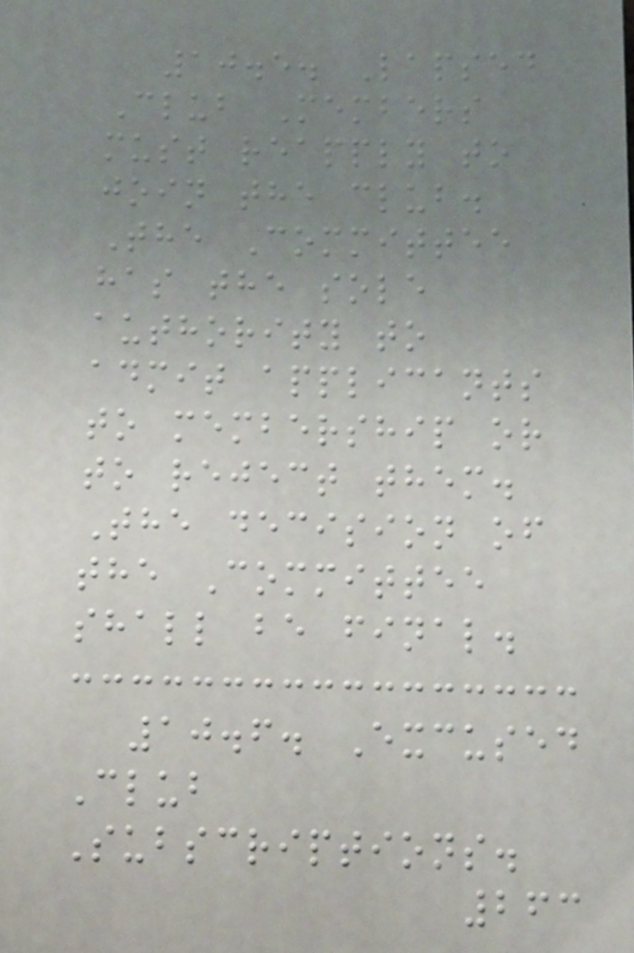10.5. Lapsed
Club Members
must reapply to
join the club.
The Committee
has the sole
authority to
admit applicants
to membership or
to reject them.
The decision of
the Committee
shall be final.
10.6. Excused
Club
Subscriptions.
263
